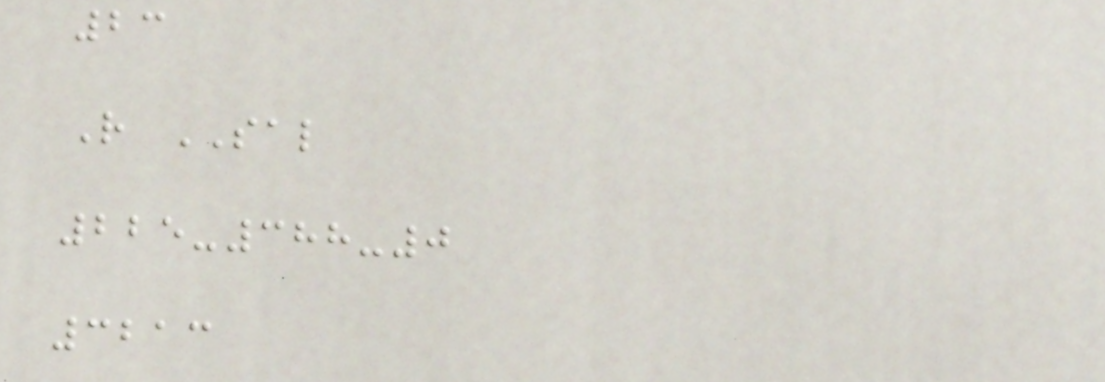23
R SAL
225-388-0
3213
